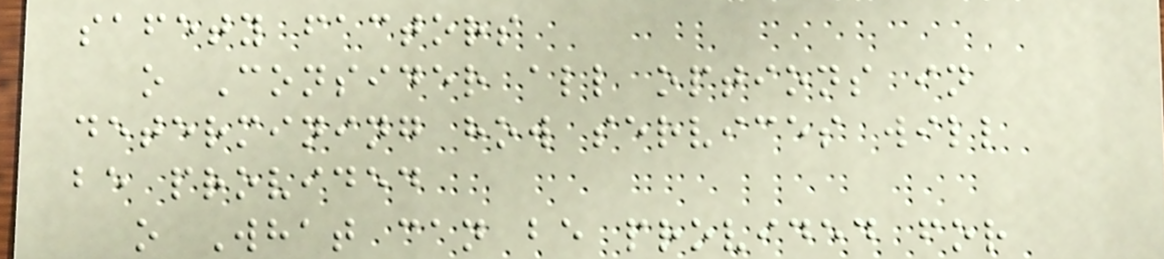safety factors
o Consider all options in
determining how services will
be provided
o What can be provided for
